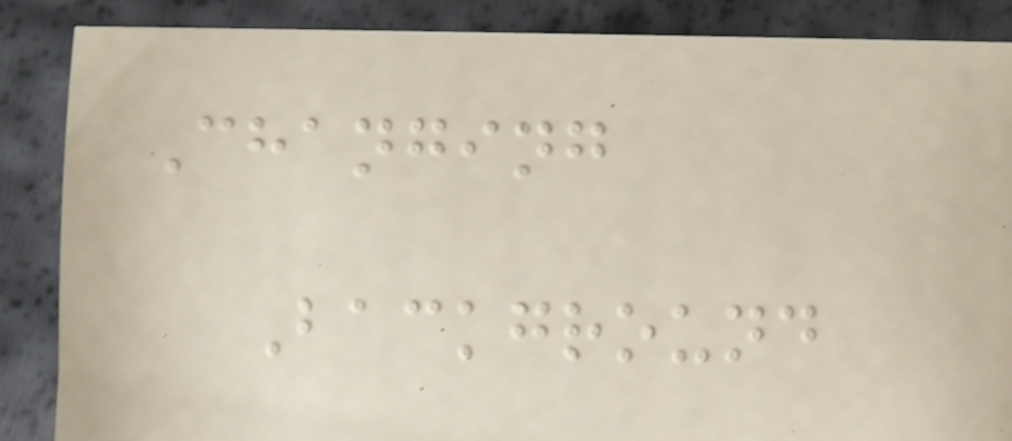Changing
Background
